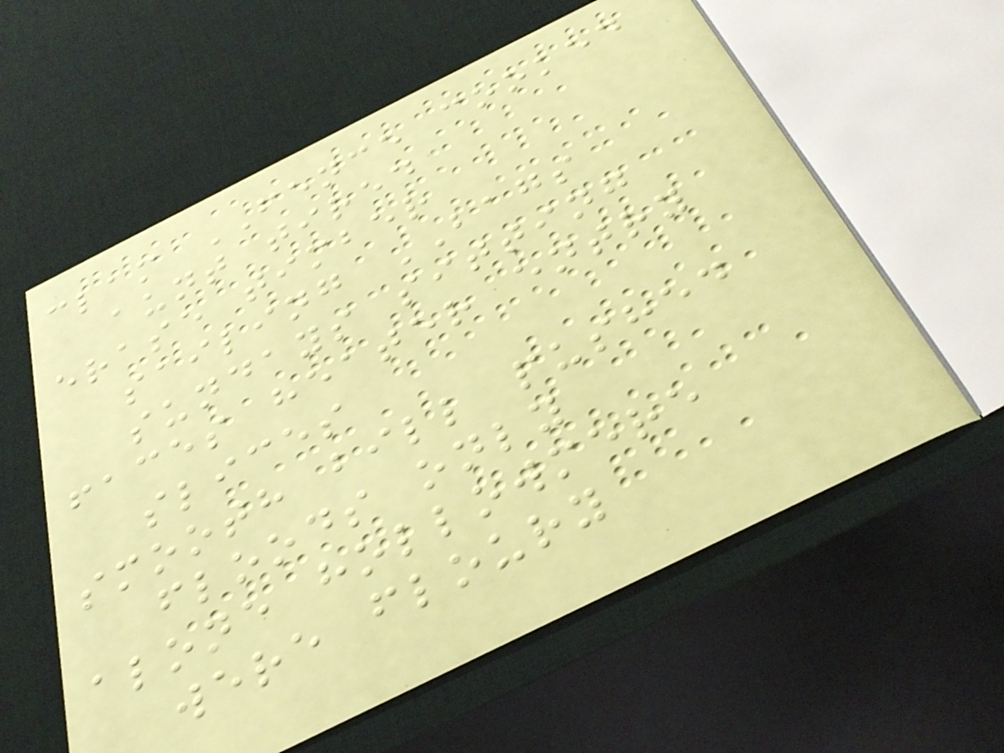clam FENCE cooked
aunt tired
erase timber
sailing BAGS
sundays sitting
faces heater entry
slices
smooth bill pushed
floods only
alone hollowmere
were floury
